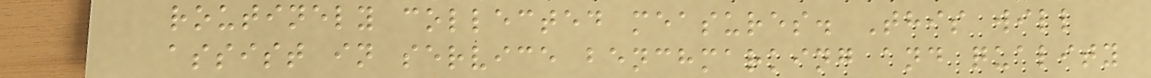routinely collected measures. This will
assist in service benchmarking and quality
